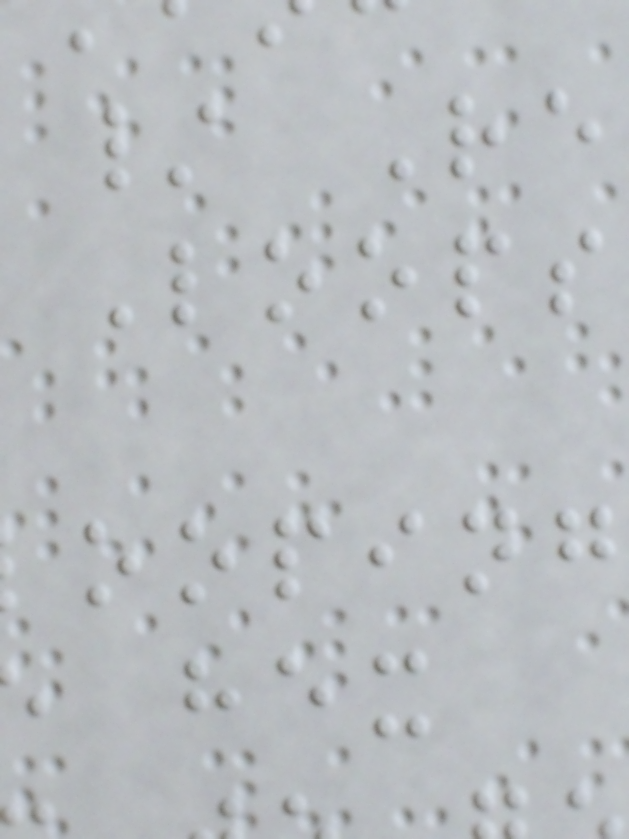/ Re
Loops
ooping
